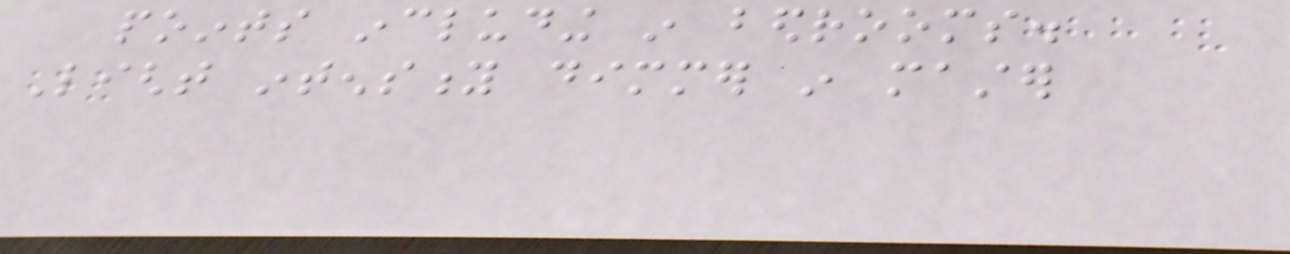points including in bedrooms.
Light intensity dimmer in master
